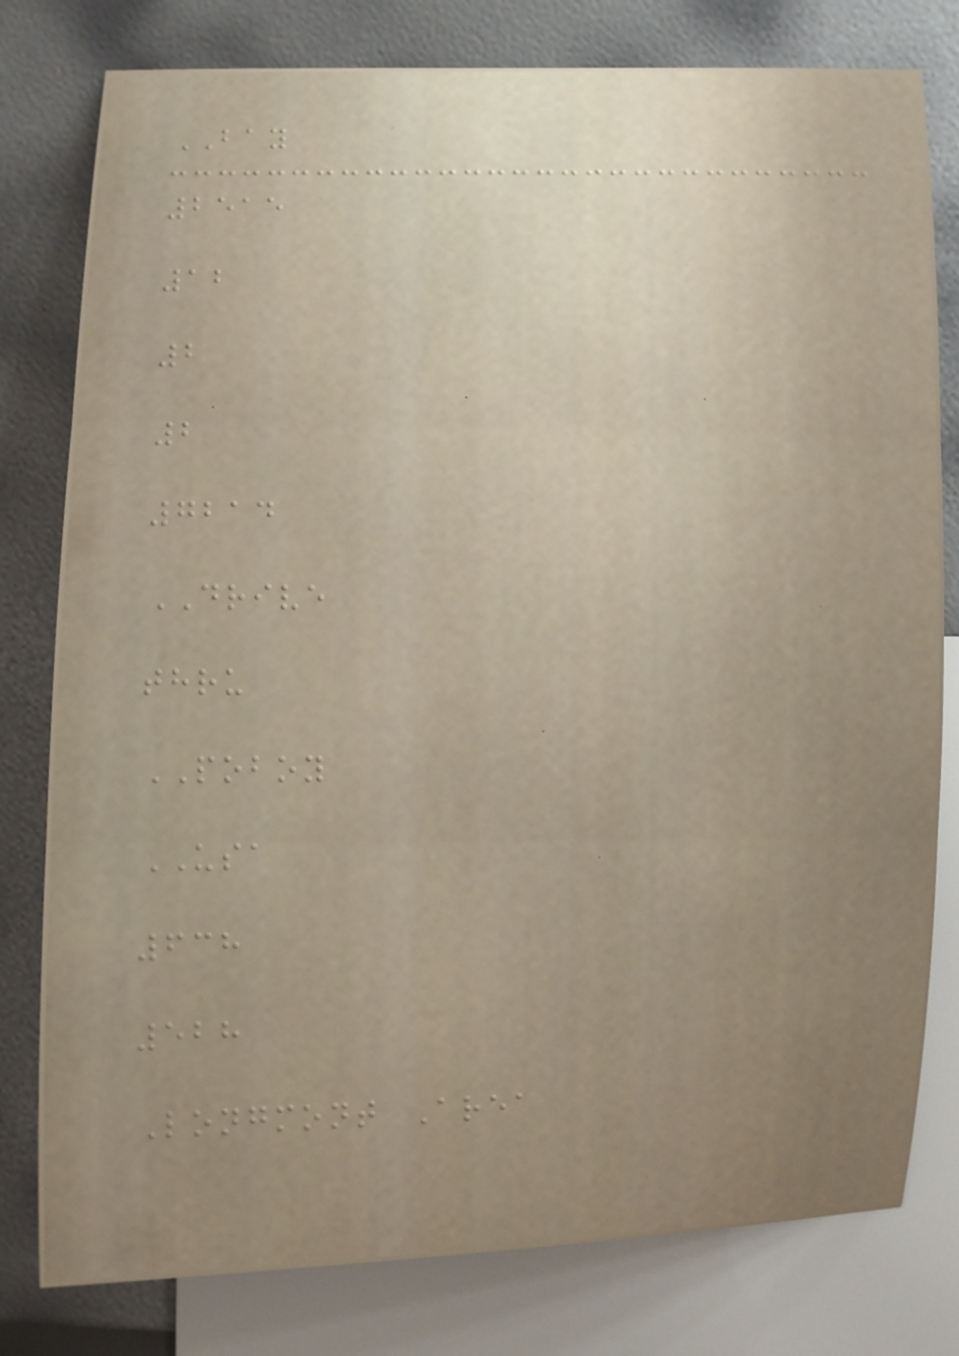BAY
2515
12
2
2
7214
DRIVE
thru
POBOY
USA
638
528
Longmont Area
